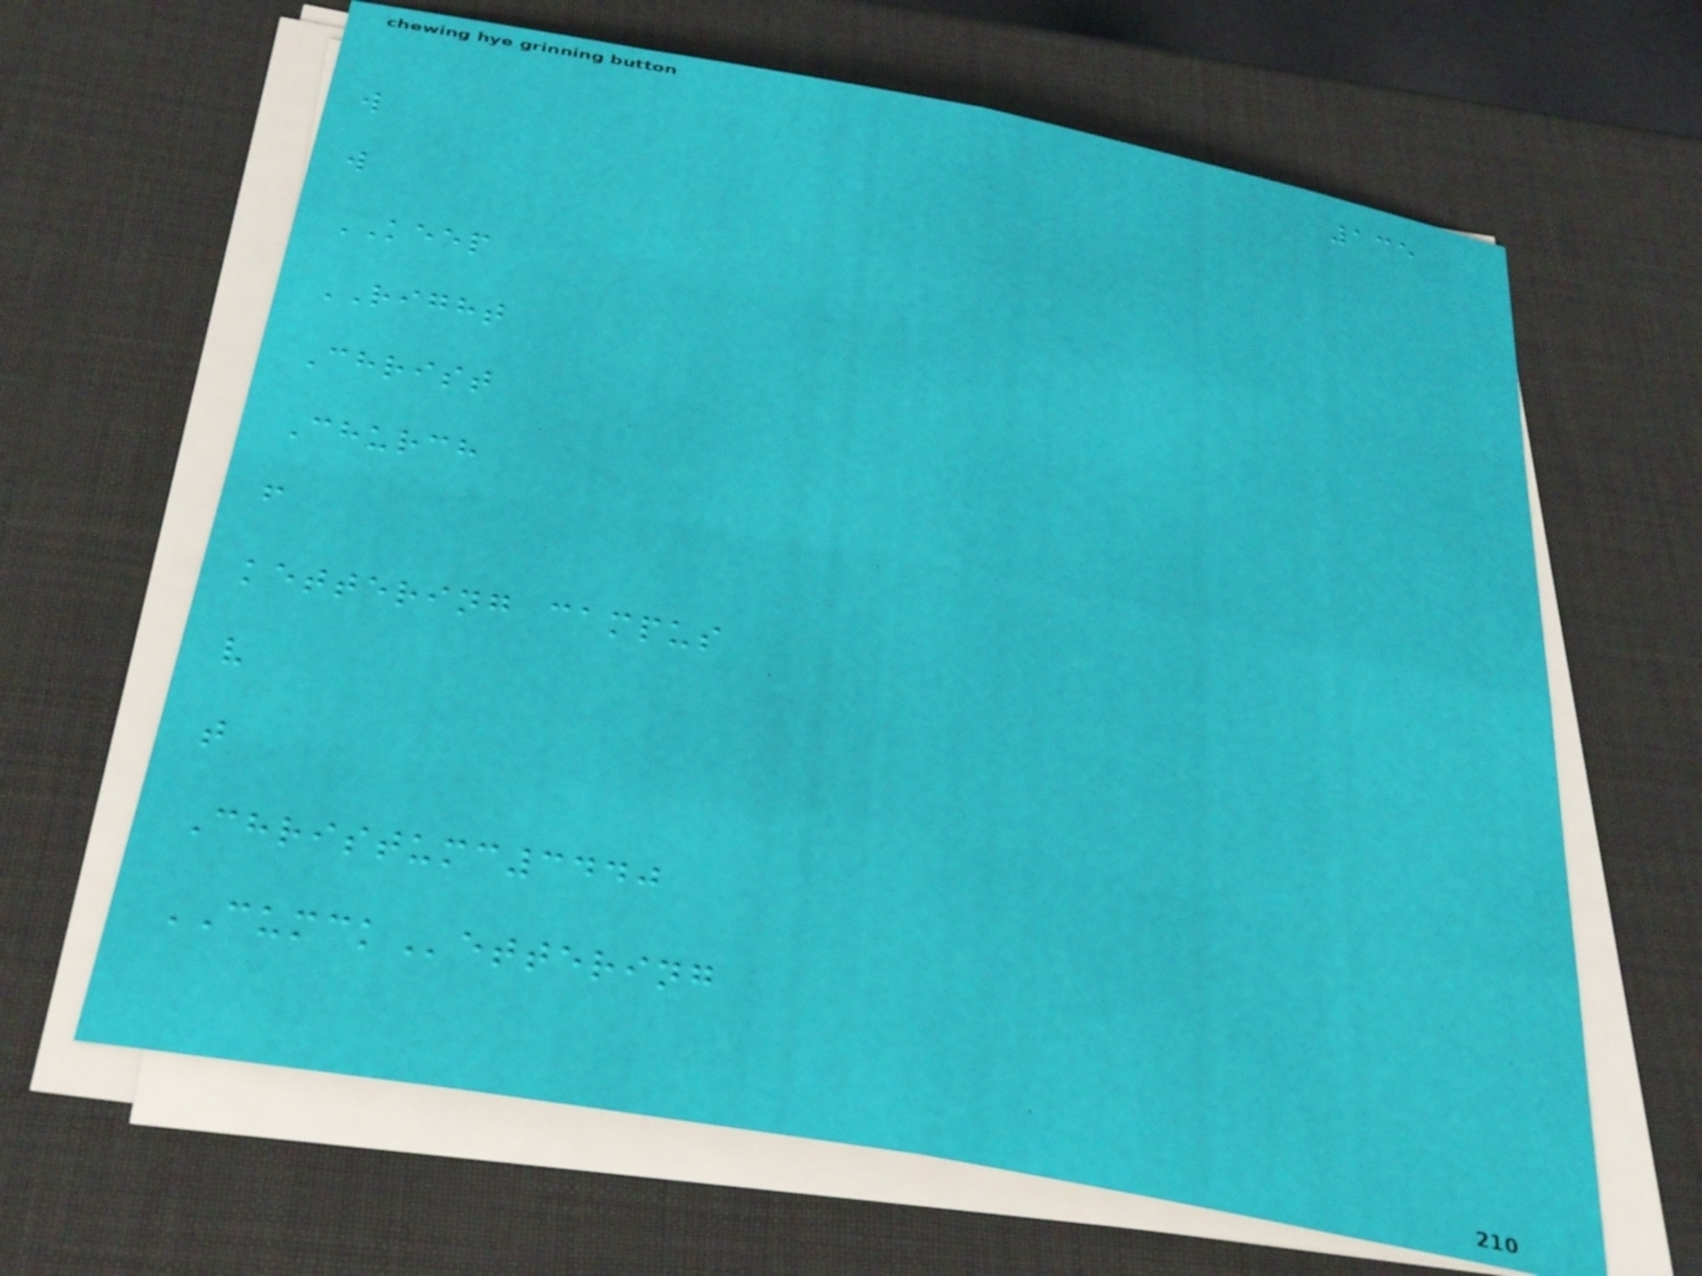135
w
w
KEEP
RIGHT
Christ
Church
f
kettering campus
v
t
Christumc3440
CUMCKettering
